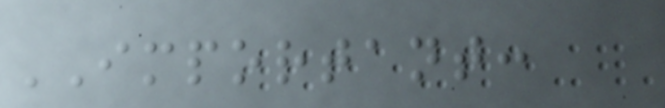IMPORTANT:
